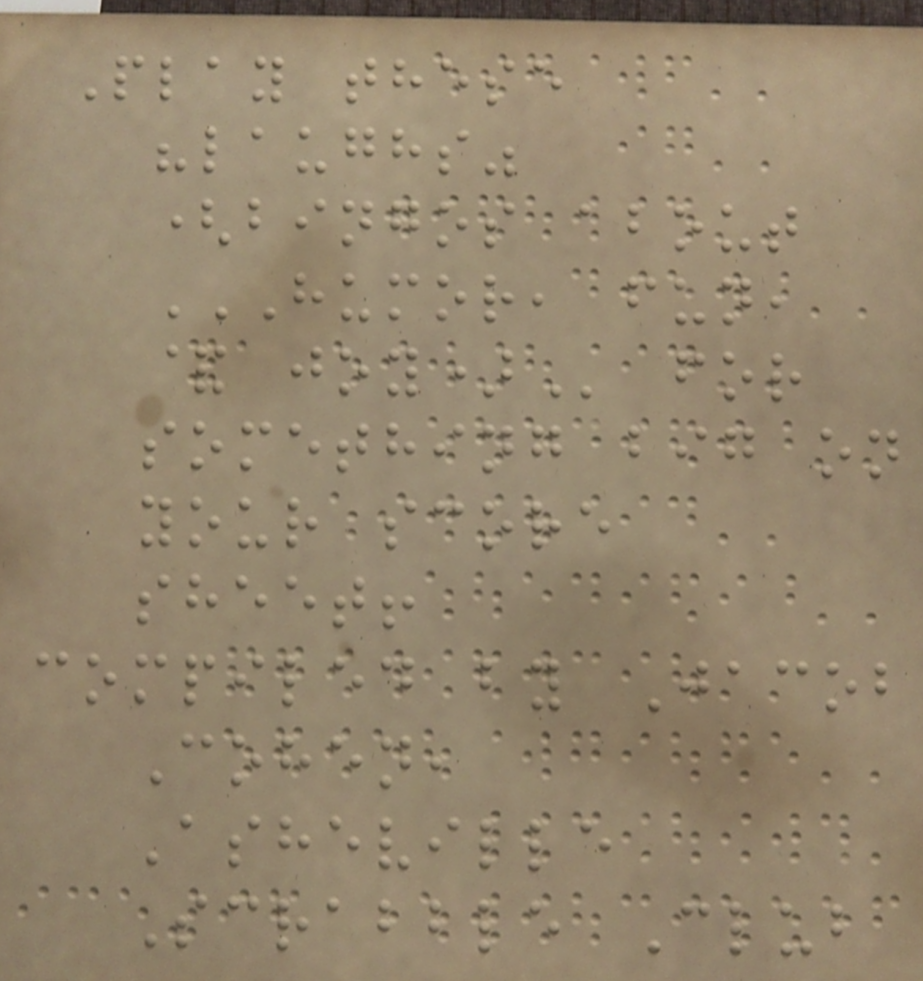Play these
"laughs"
(bingos about
HUMOR, FUN,
& JOY) for
something big on
your score
sheet!
compiled by Jacob
Cohen,
Asheville
Scrabble Club
